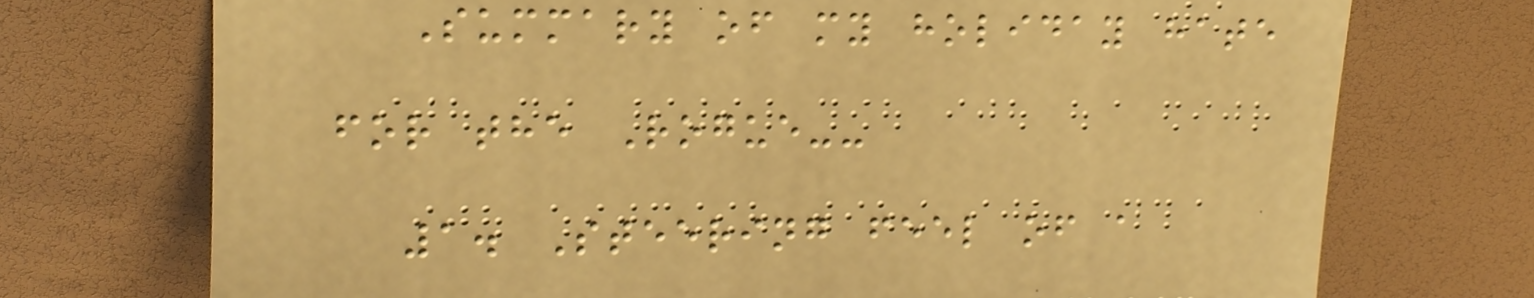Summary of my holiday hate
for the Rogue--
1. Steering feel of a
